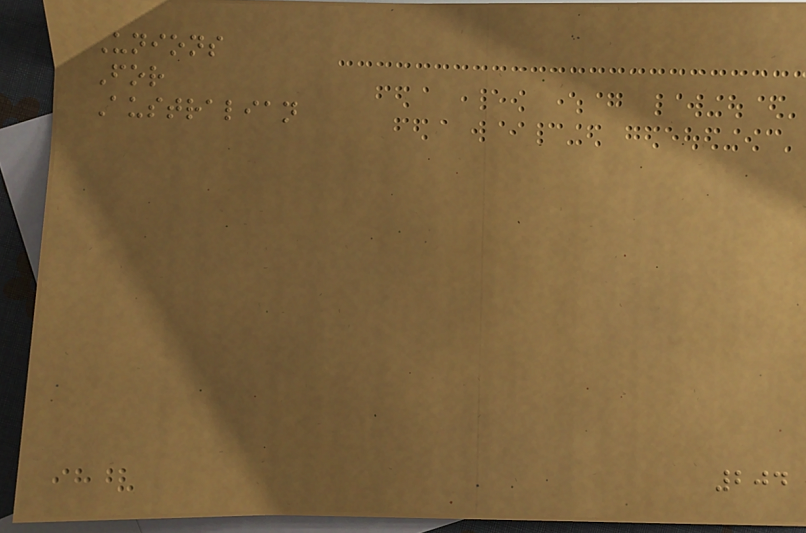Unions
For
Australian
204
